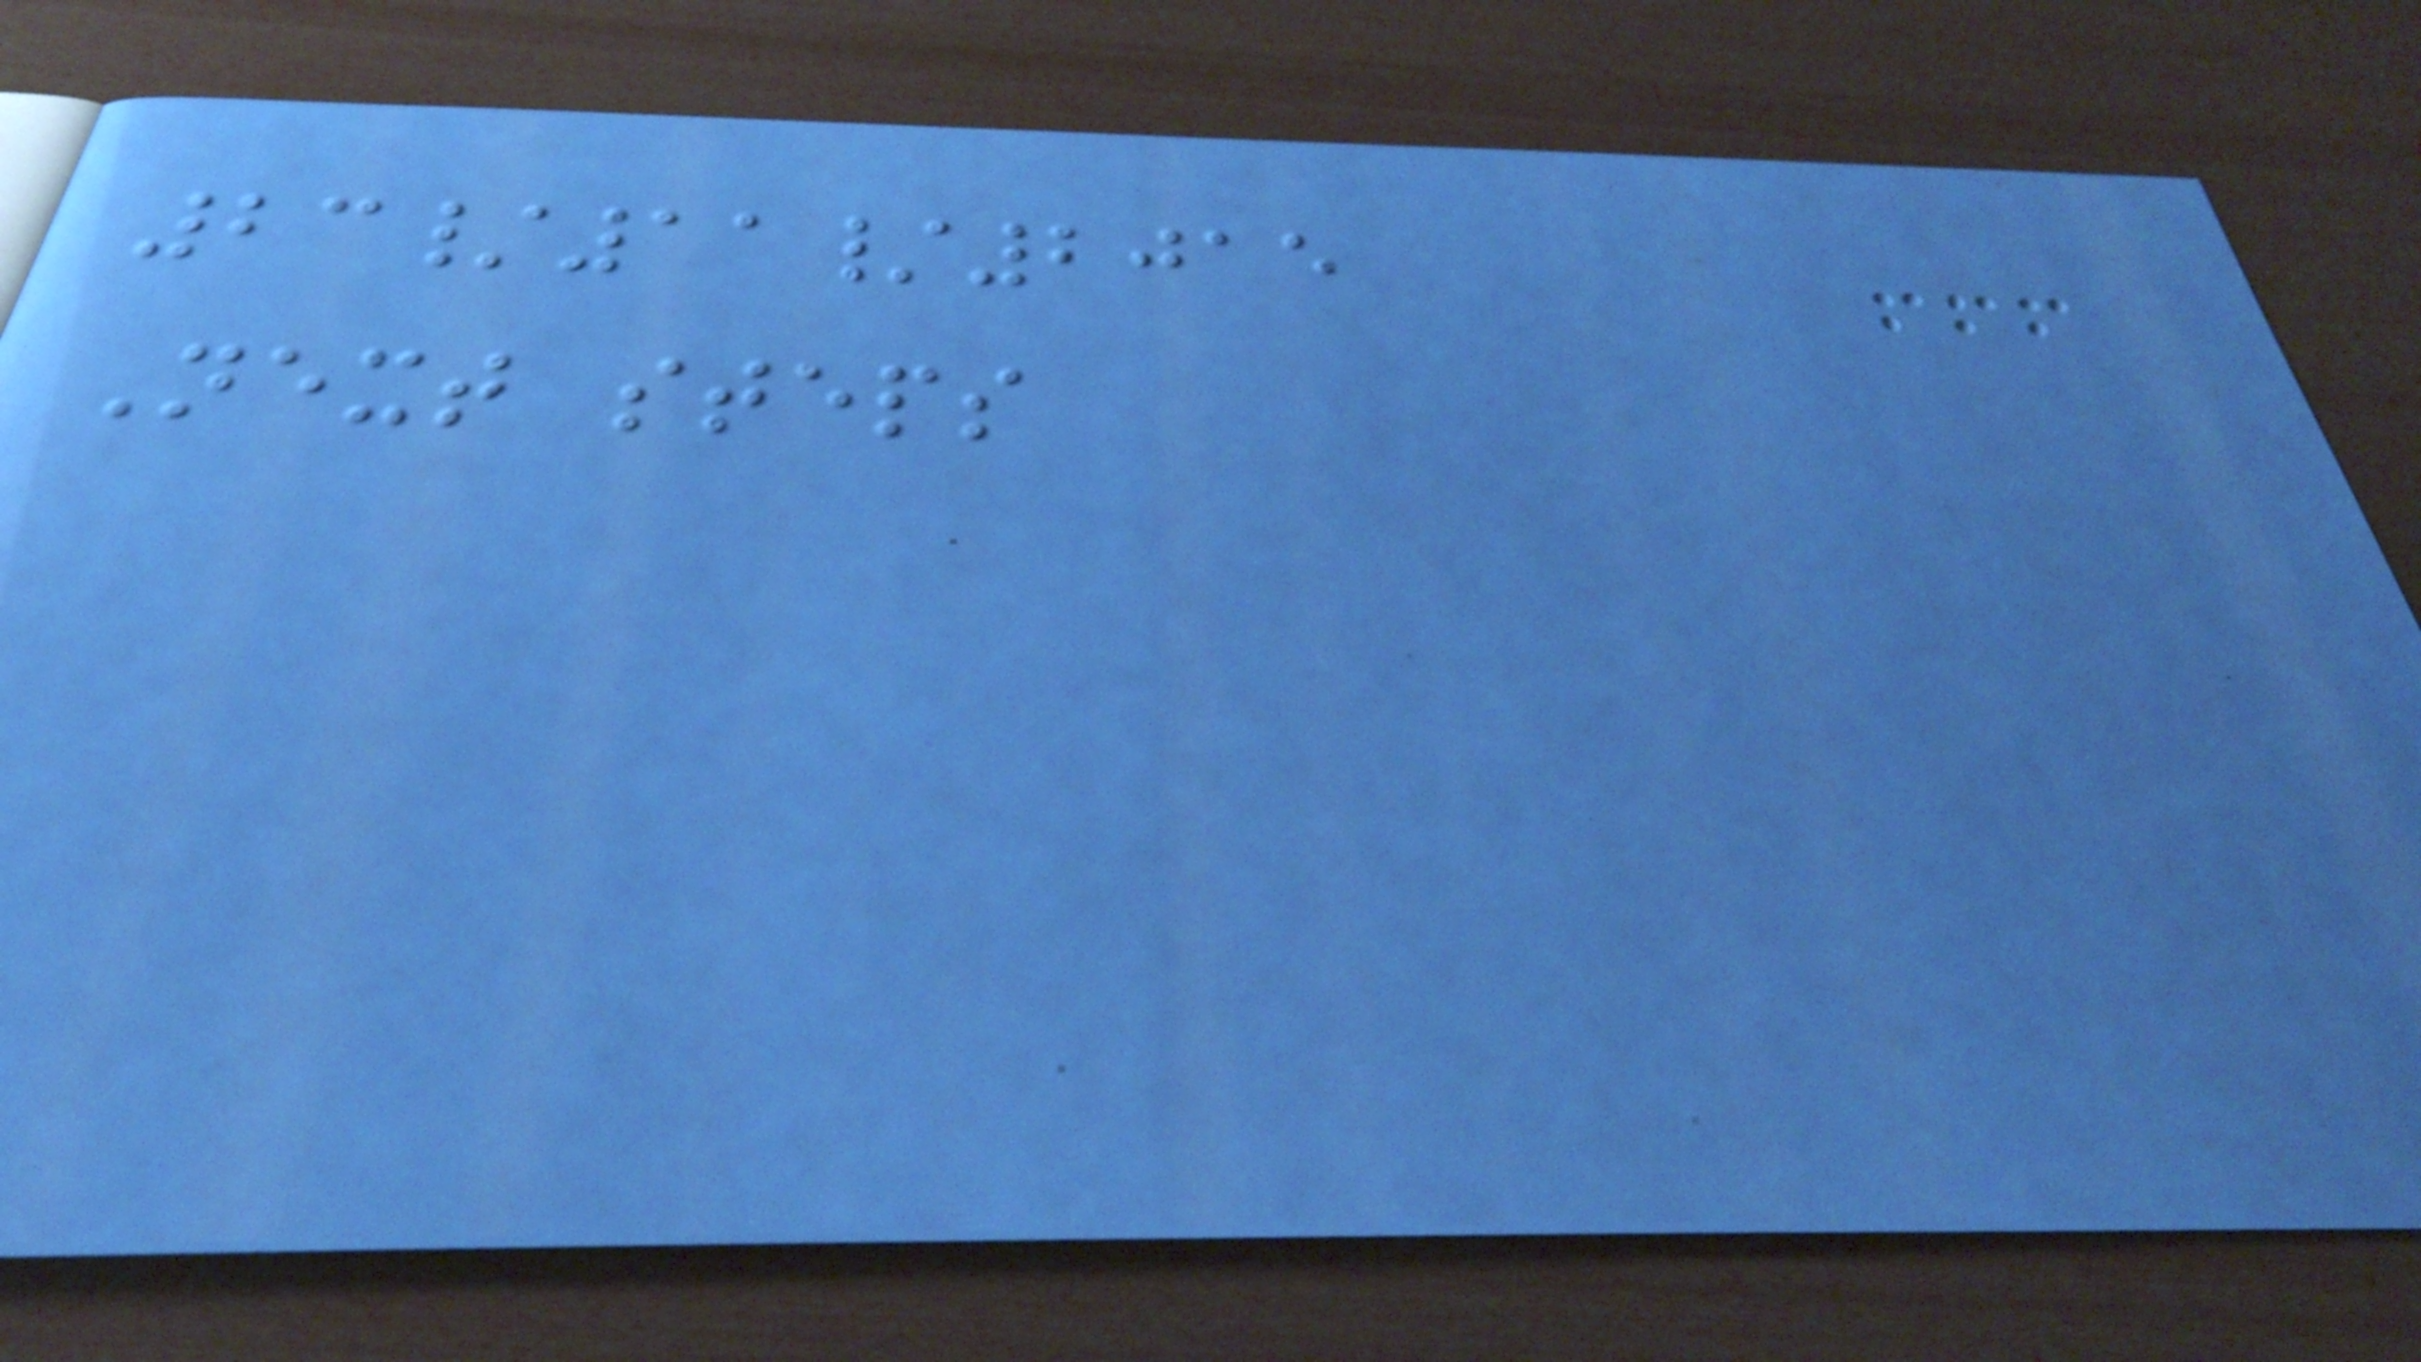23/11/2015
Next steps
